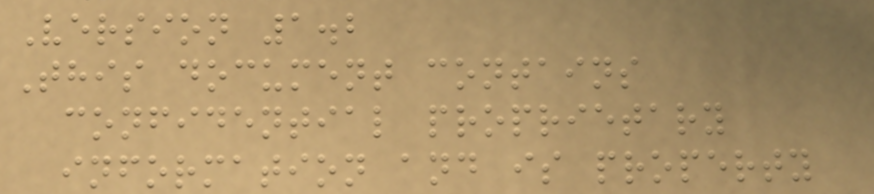Version 1.2
This document contains
confidential proprietary
information and is property
